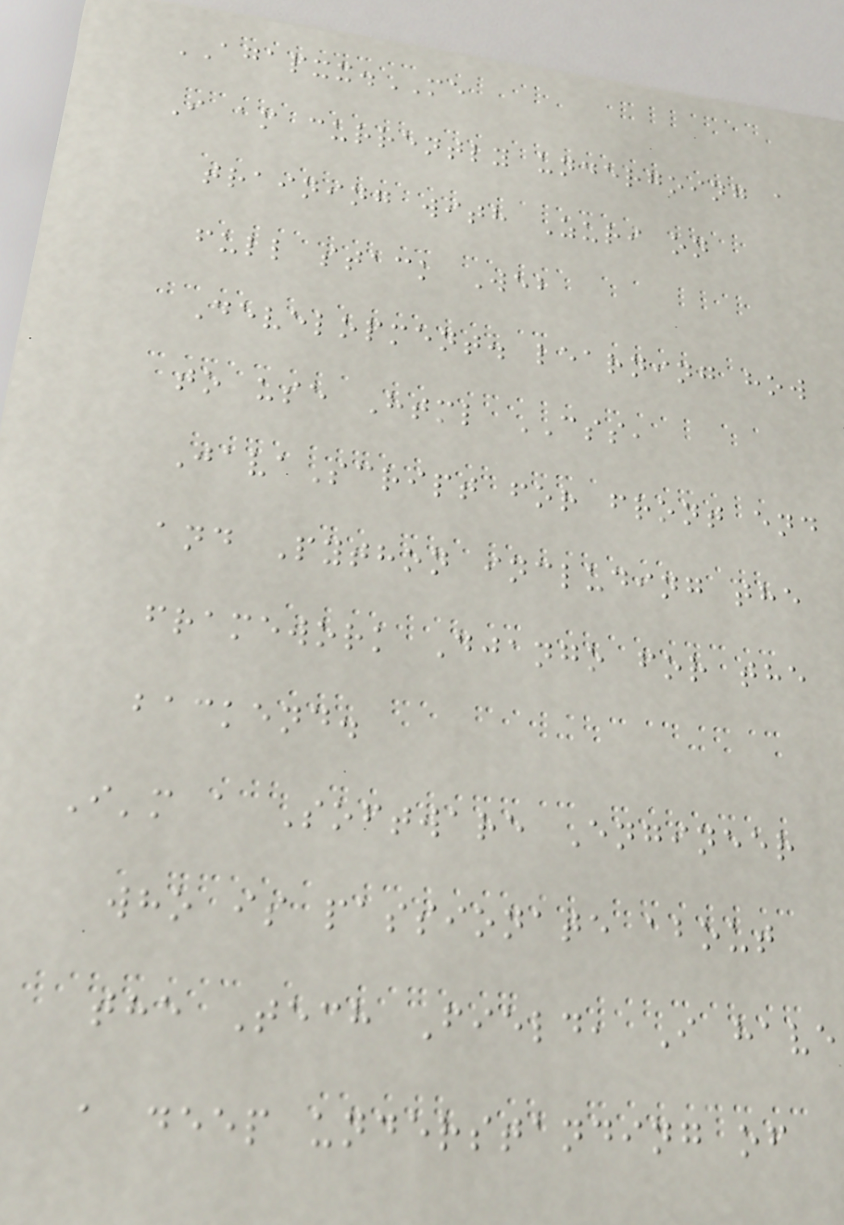AGAPXX.ME
I am currently undergoing a
training with Zuri on
full stack Web
Development. learning how
to use Html CSS,
JavaScript for front end
and Python including the
framework Django for the
backend.
I'm a Software Engineer
who is passionate about
the Tech Field, I have
a deep understanding of
